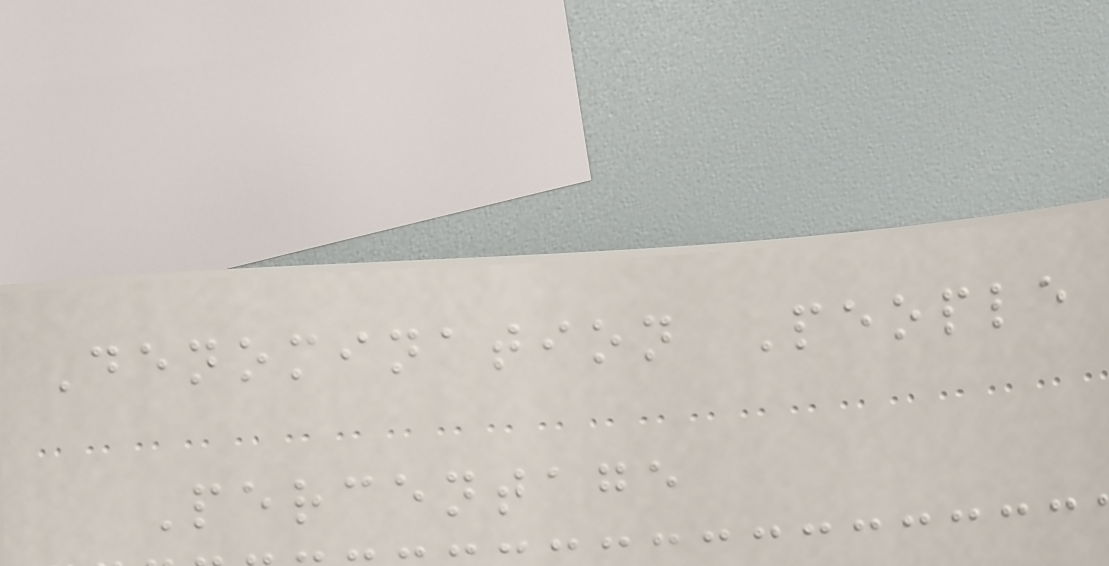Denomination People
Percentage
